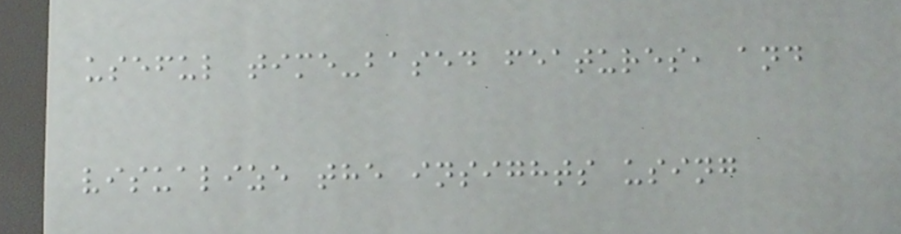useful time-based features, and
visualize the insights using
